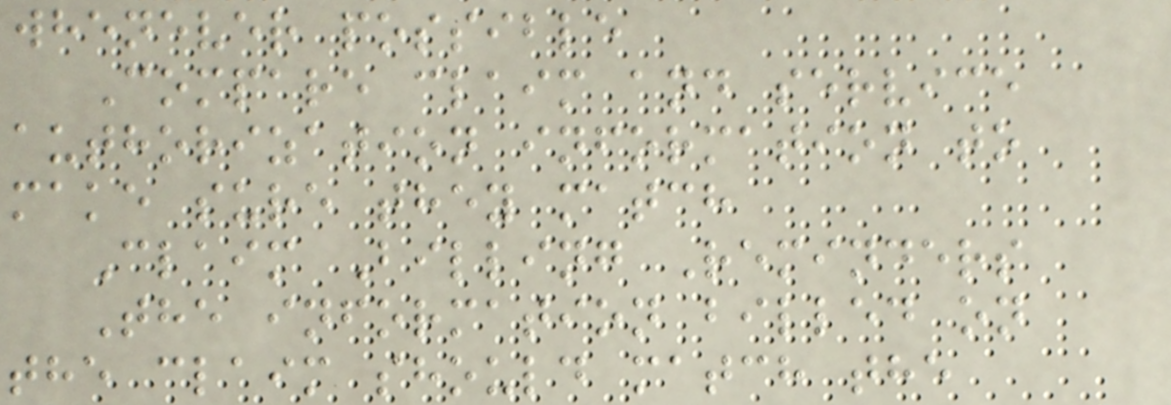whenever possible
Compare claim and service
authorization information to
make sure they match
Claim Billing Reminders
The information billed on
the claim should match the
